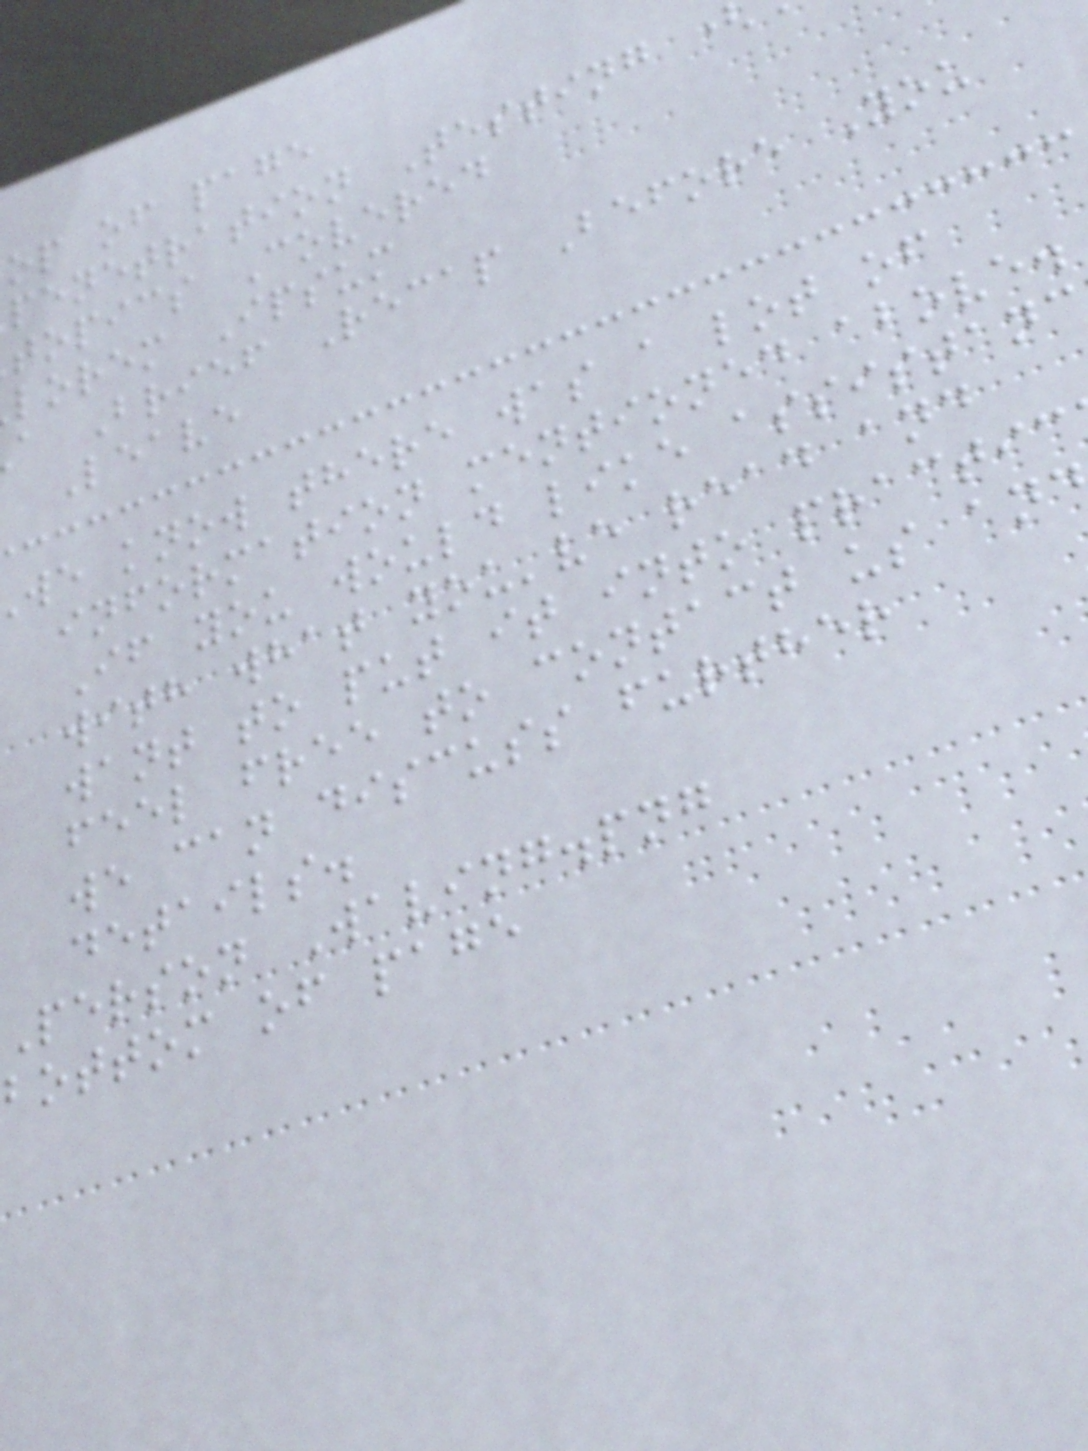op of page
penetration Testing
topics Covered
lorem Ipsum
a Brief Recap Before You
Leave
we know there was a lot of
information mentioned above.
If you would like assistanc
with what you've read and
want to put it into practic
feel free to contact us an
we can discuss further
details.
Person Waving.png
bottom of page
